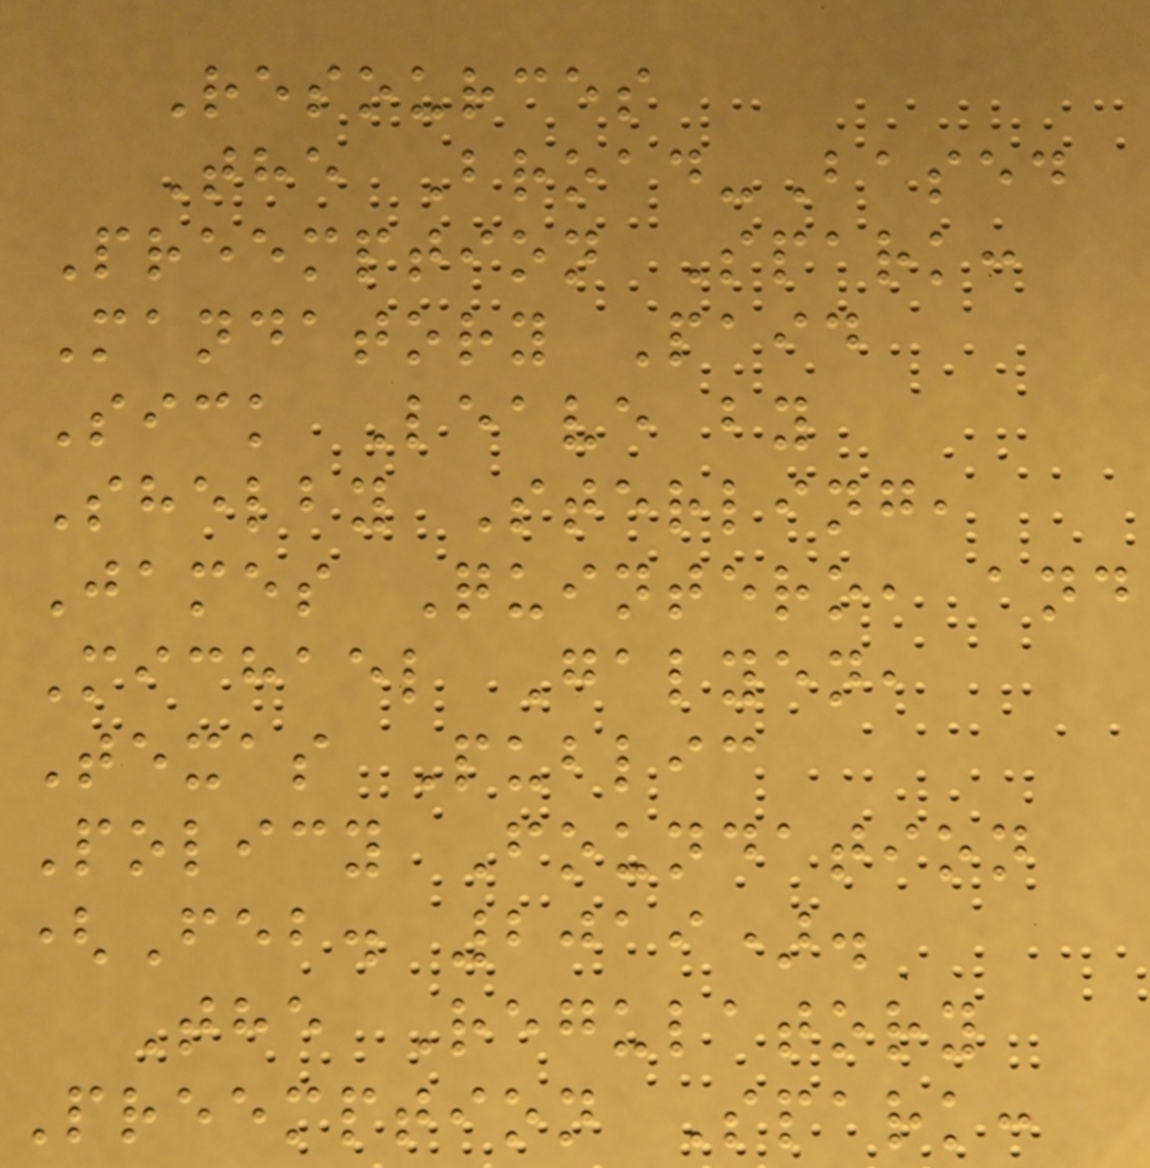Resources
The Broad-Based
Preemption Spark:
Mandatory Paid
Sick Leave by
Shelby Sterling,
James Quintero, and
Michael Galyen,
Texas Public
Policy Foundation
(Feb. 2019).
The Regulatory
Preemption Spark:
